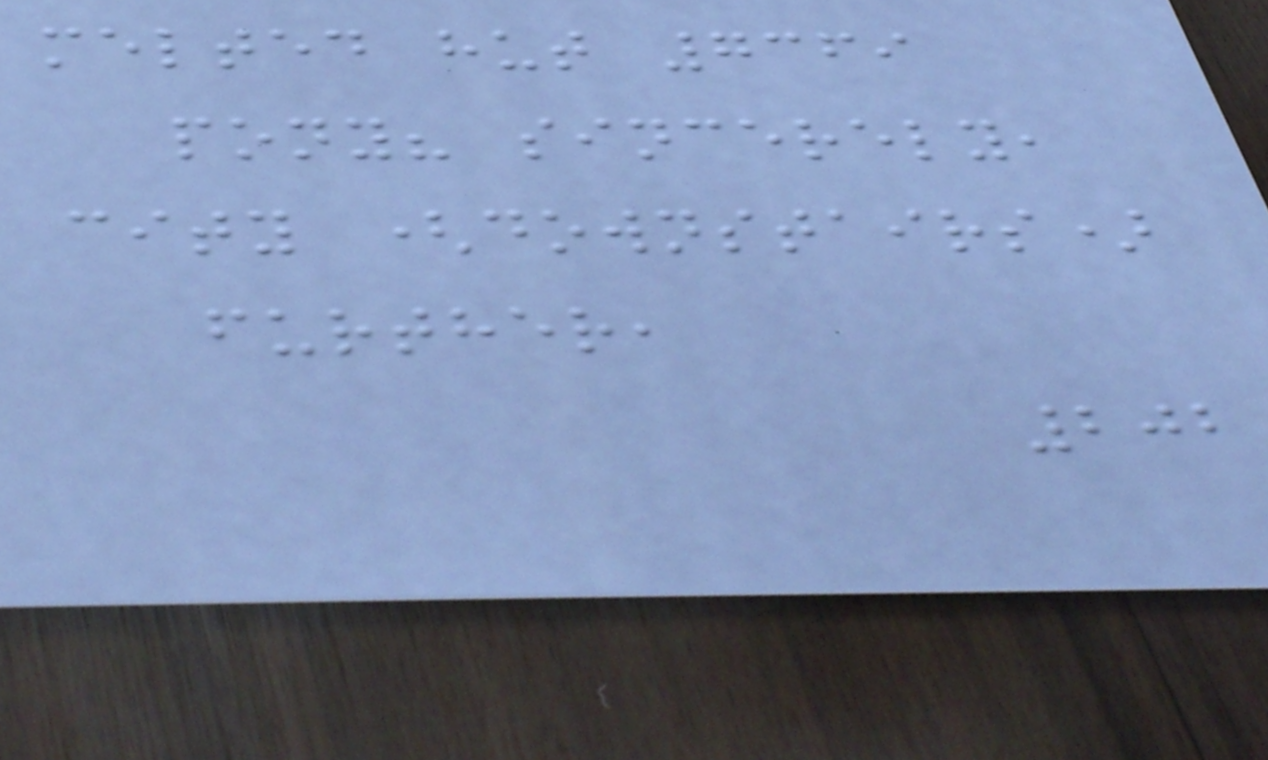melted hut 7369
pony? sincerely,
city (downstairs)
further,
202
